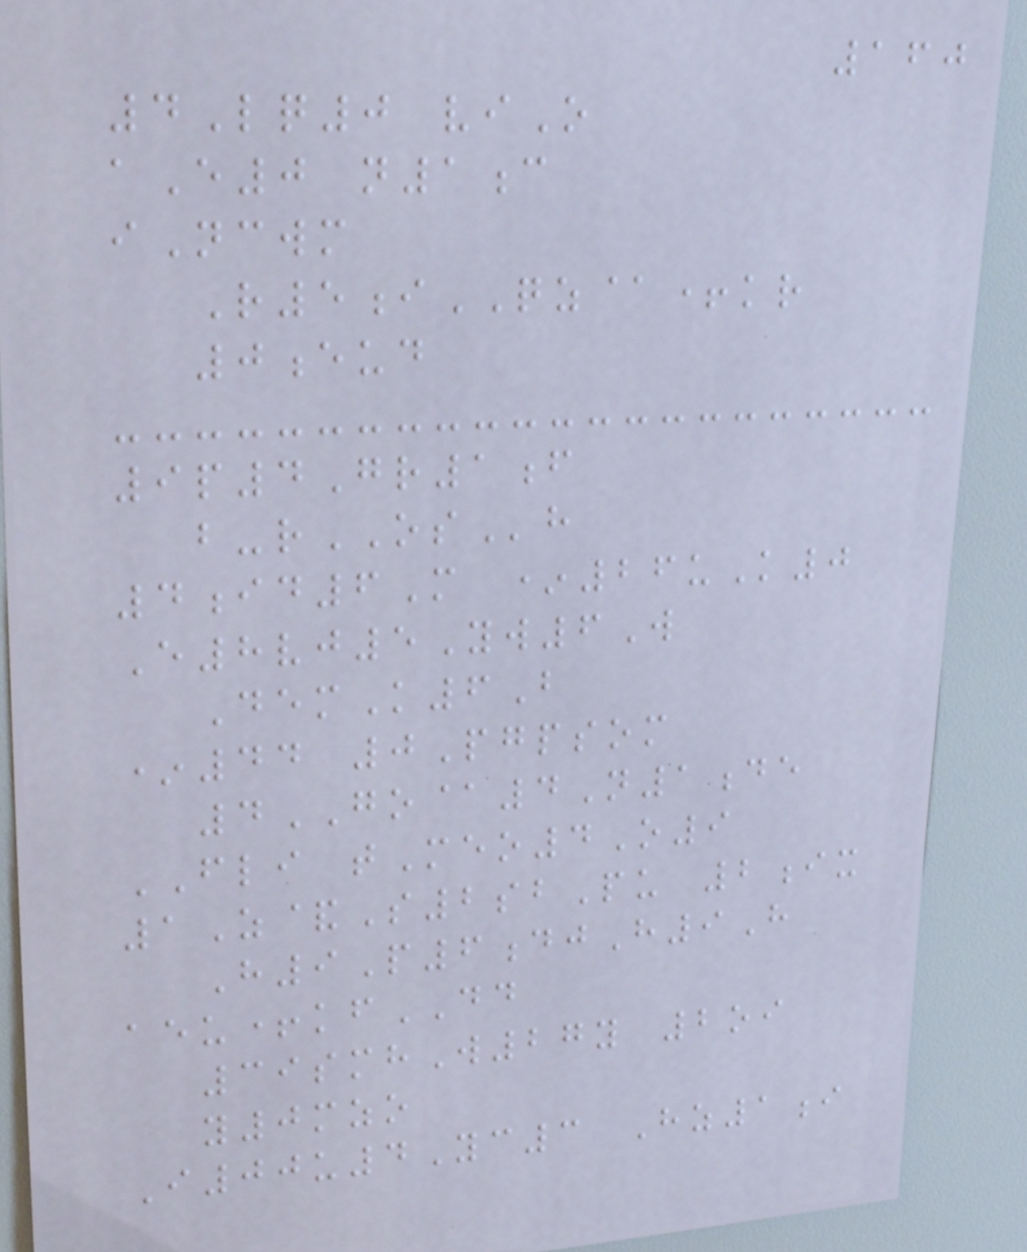160
4Lq0 viO
aE0 n1c
iNcwm
R5iQZ@+kr
0eud
9p4Gr1f
b-rOSh
4id6M *26uK0
E8vj5Yw6W
DemK6B
*44 0Pgpsom
4GO@4N1de
FLI tMeo4O9
1Z&S2sbPu 2ix
H9P6djH9H
aeu+kfDD
39smhW27y 2oi
y0mzo
I00u4Yc3 Hz1i
